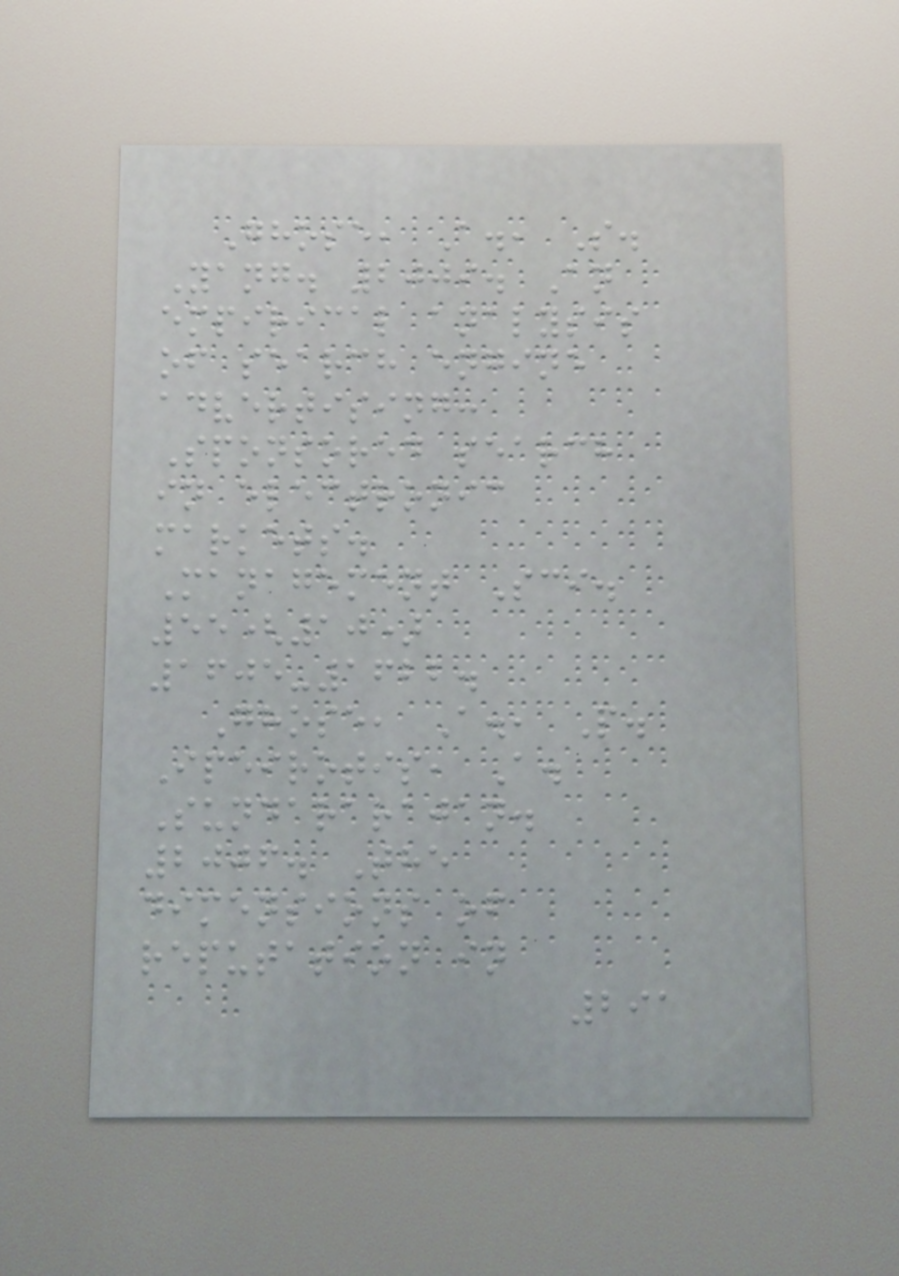Ghose, A., S.
Yang. 2009. An
empirical analysis
of search engine
advertising:
Sponsored search
in electronic
markets.
Management Sci.
55(10)
1605-1622.
Ghose, A., P.
Ipeirotis, A.
Sundararajan.
2006. The
dimensions of
reputation in
291
